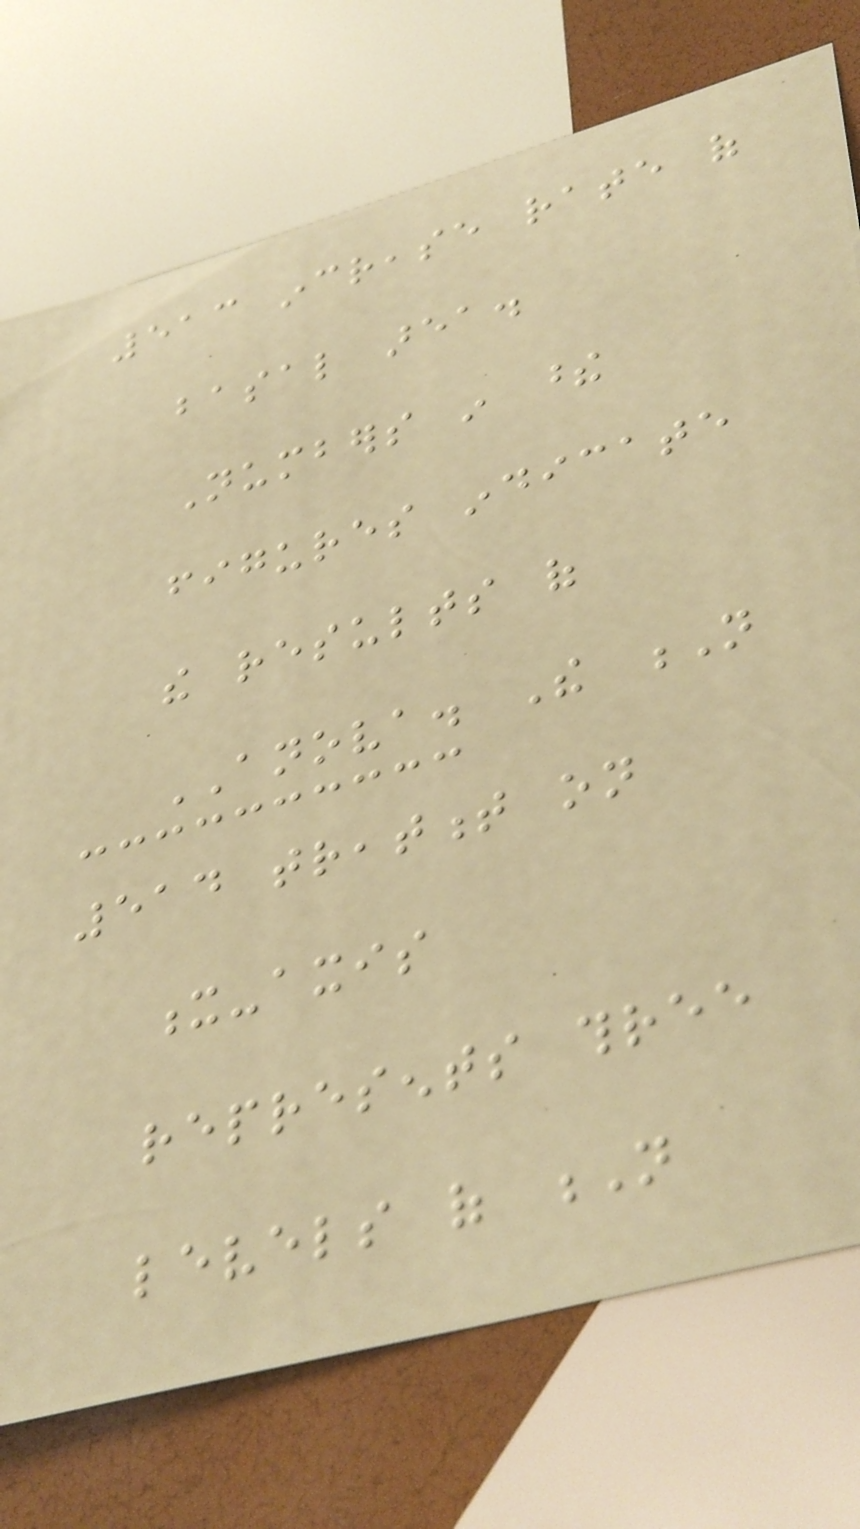513 increase rate of
basal area.
Numbers in these
figures indicate
the results of
ANOVA. The N
514 treatment on
x-axis
represents three
levels of N
